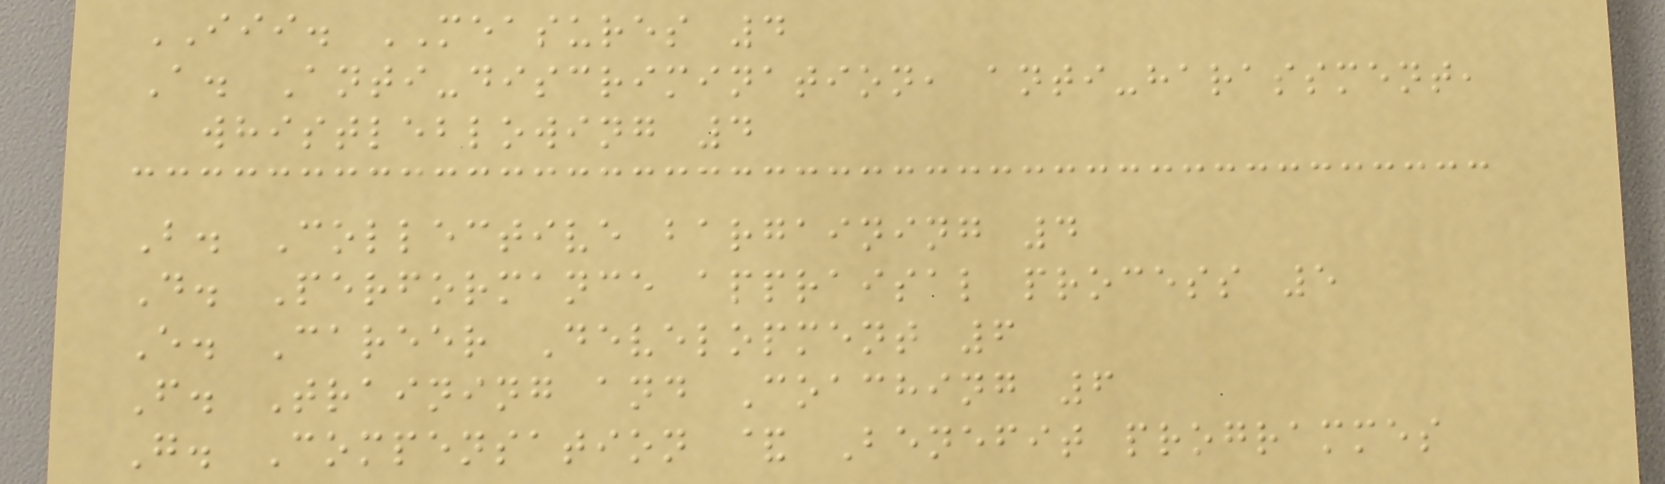III. MEASURES 4
A. Anti-discrimination, anti-harassment,
whistleblowing 4
B. Collective bargaining 4
D. Performance appraisal process 5
E. Career Development 6
F. Training and Coaching 6
G. Compensation & Benefit programmes
